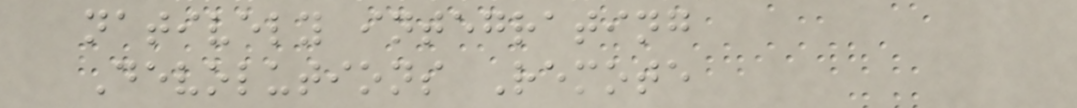natively integrating
Devolutions Remote
